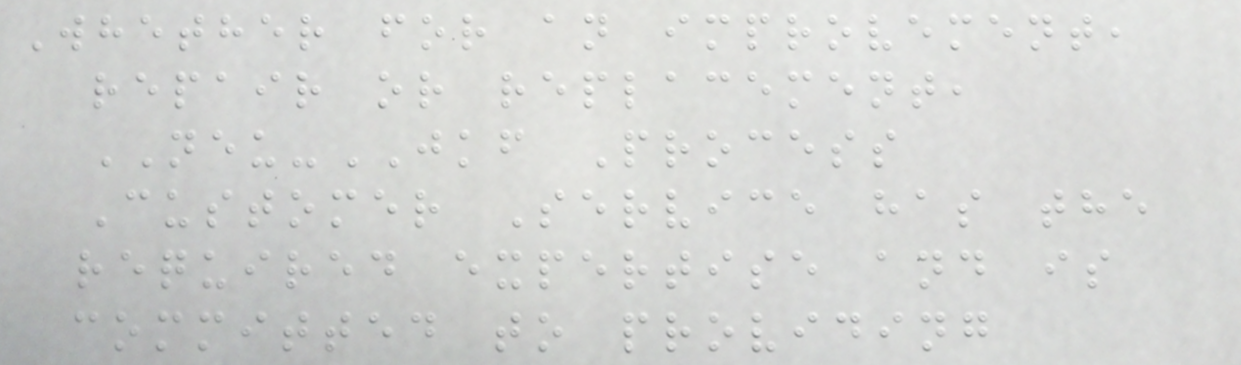Whether for an improvement,
repair or replacement,
NEU-JKF Process
Customer Service has the
required expertise and is
committed to providing
